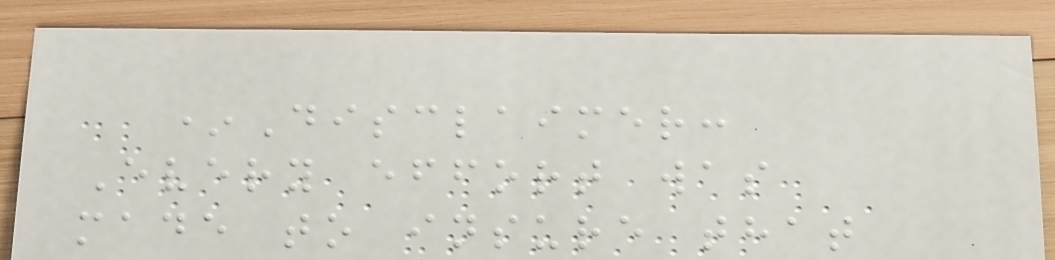*Disclaimer:
Every effort was
made to insure that
